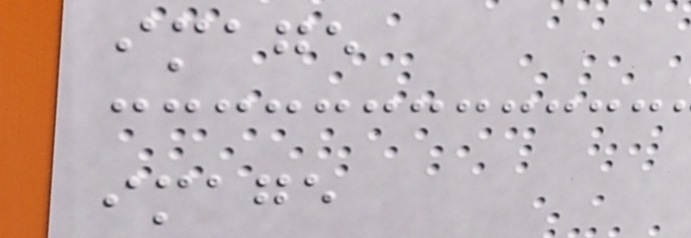image
image
